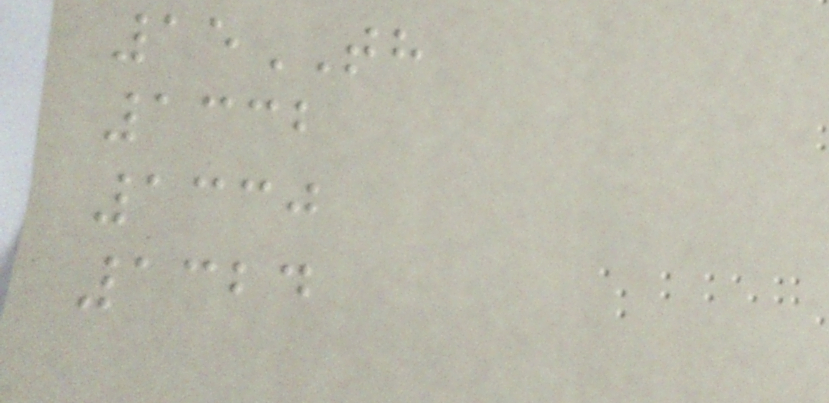15TH
1332
1330
1324
